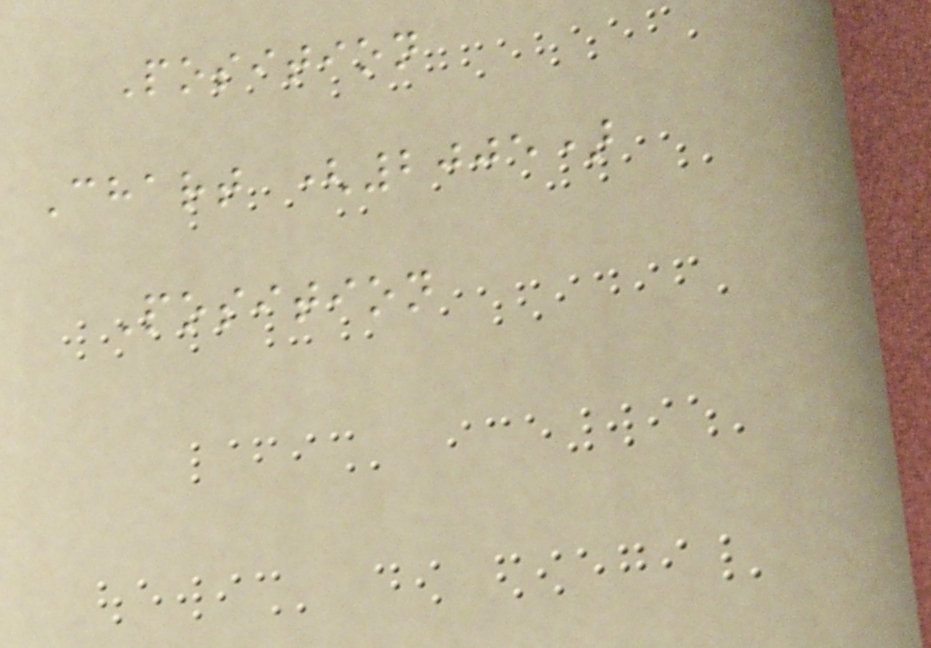Position
Chart (2005)
Position
